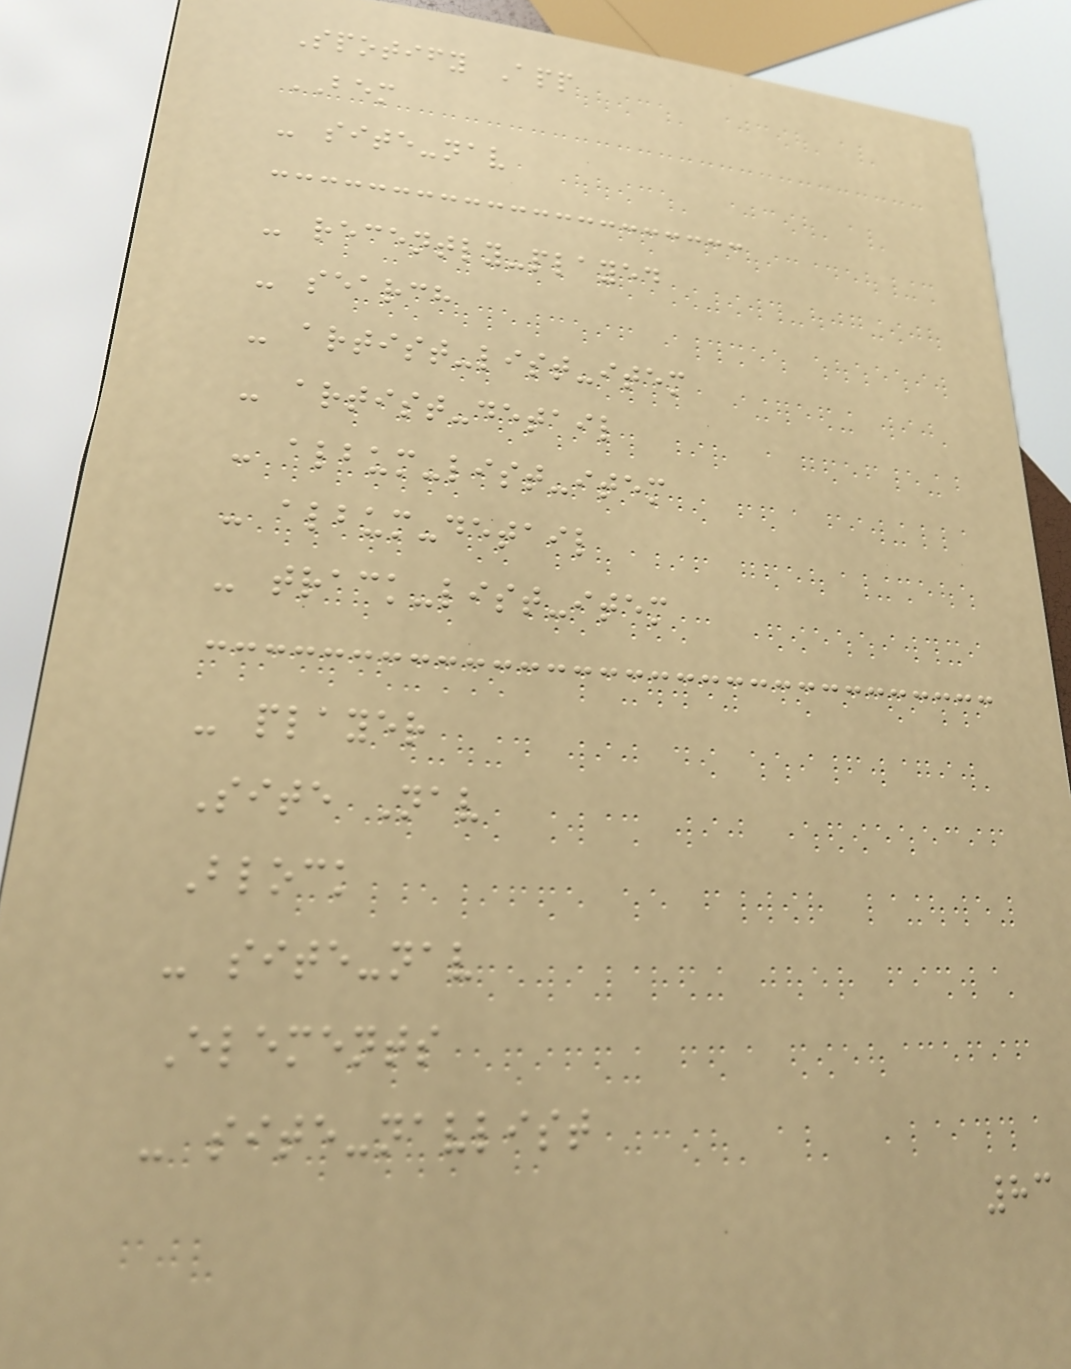Spotify App
BEM
- site-nav
- recently-played
- search
- artist-list-item
- artist-detail
- album-list-item
- album-detail
- track-list-item
- player
Site Nav
Block
- site-nav
Elements
- site-navlist
83
